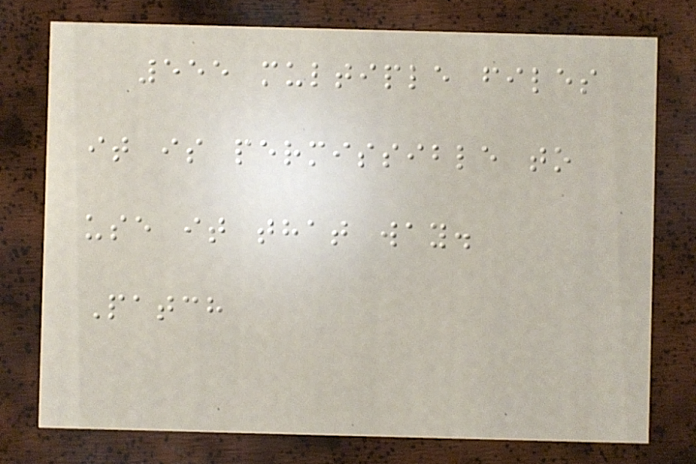555 multiple files
it is permissible to
use it that way.
Patch
